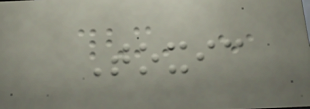Toxic
